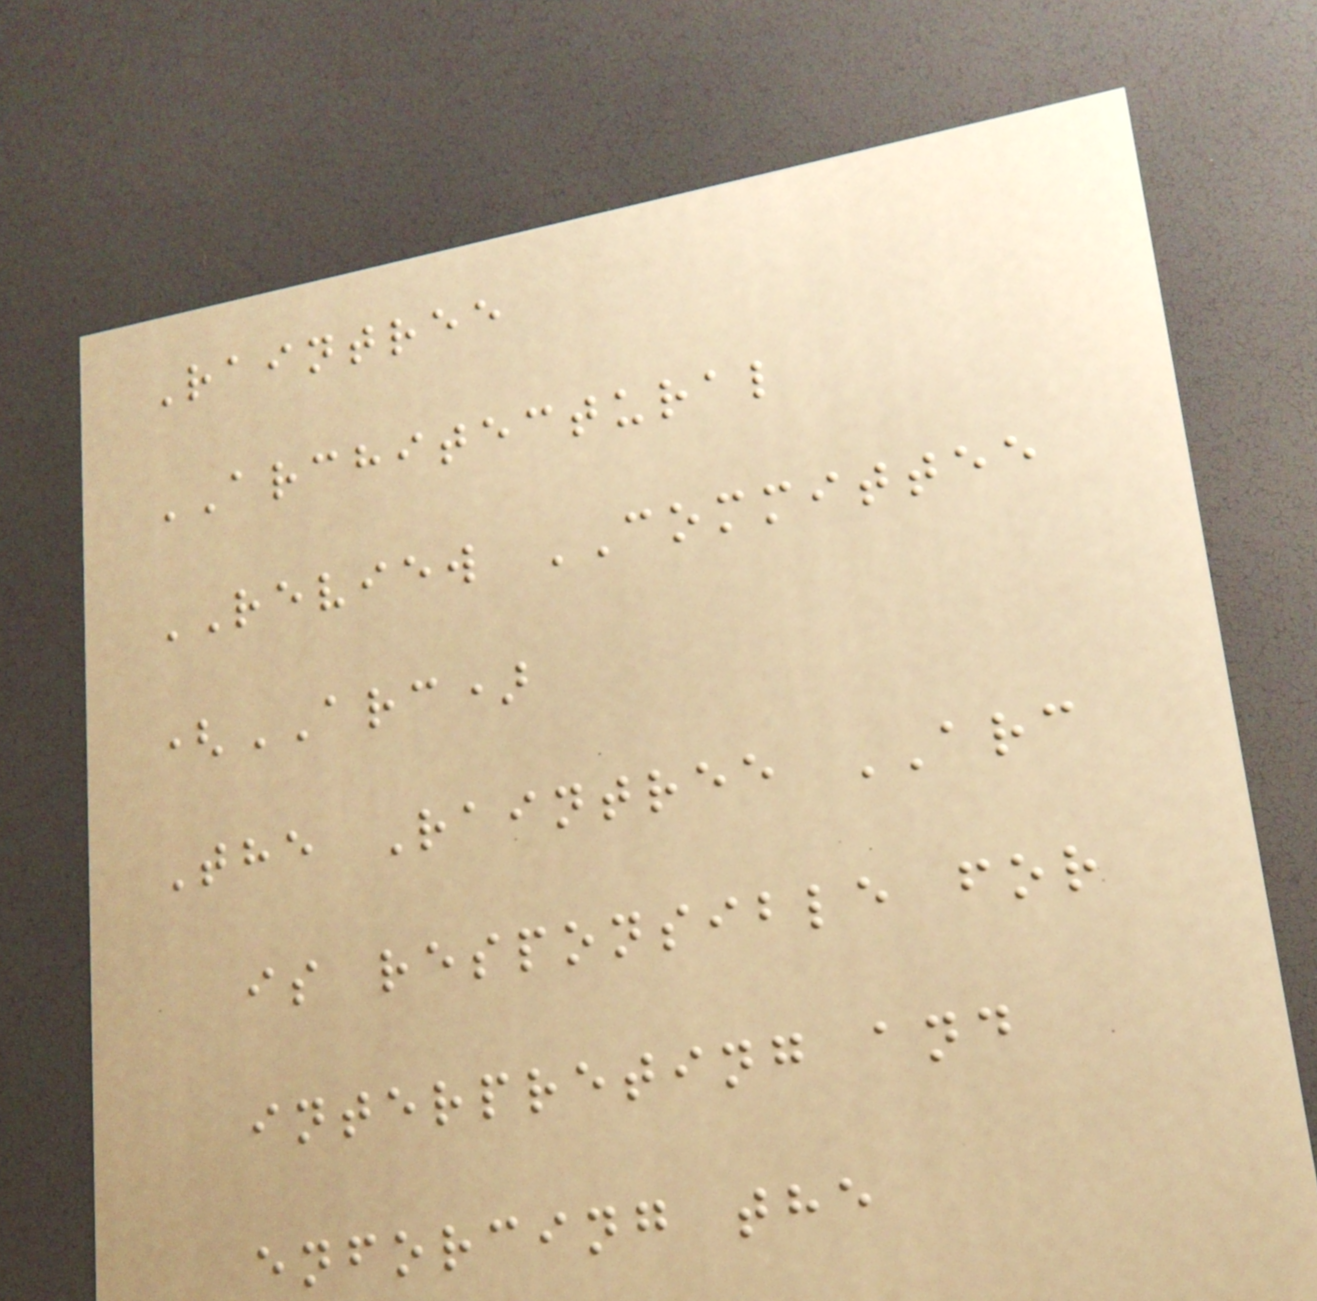Raintree
ARCHITECTURAL
REVIEW COMMITTEE
(ARC)
The Raintree ARC
is responsible for
interpreting and
enforcing the
